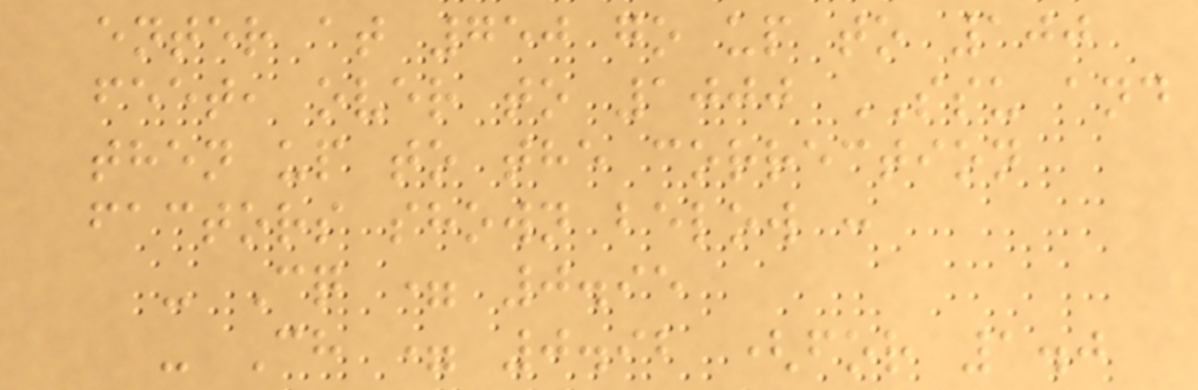enter at 750 go up to 100
feet, over to 1000 SSU and
then up to the correction
factors shown below :
- Cq = 0.95
- Ch = 0.92 (for 1.0
